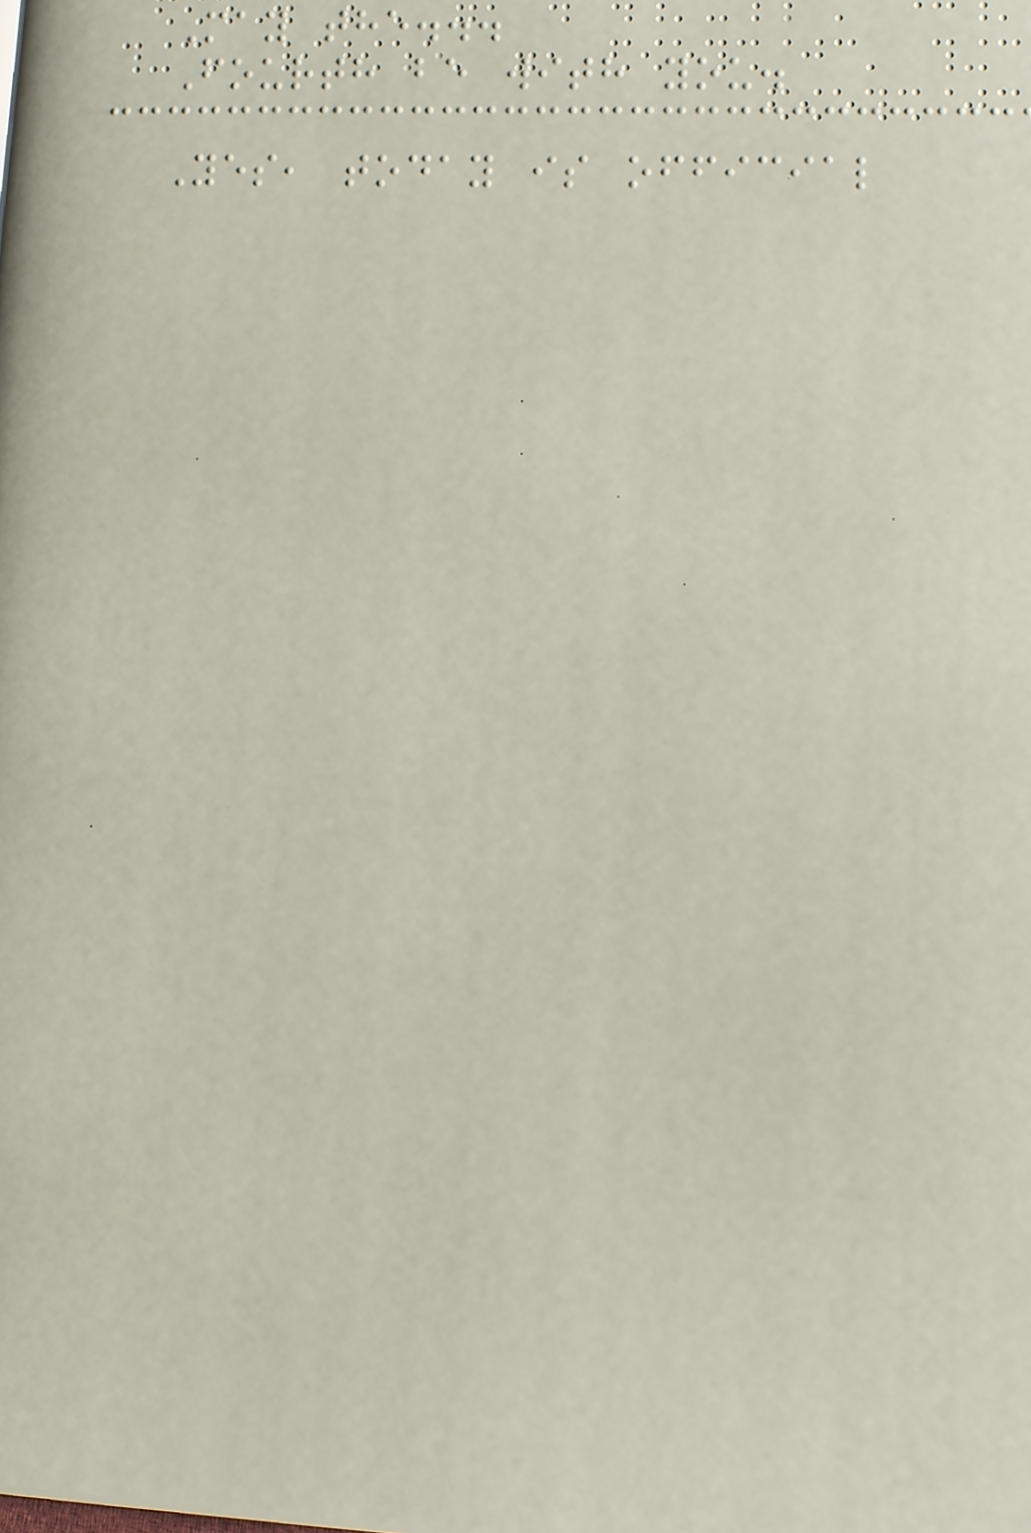May the...
Fourth be with you.
Yes, today is official
